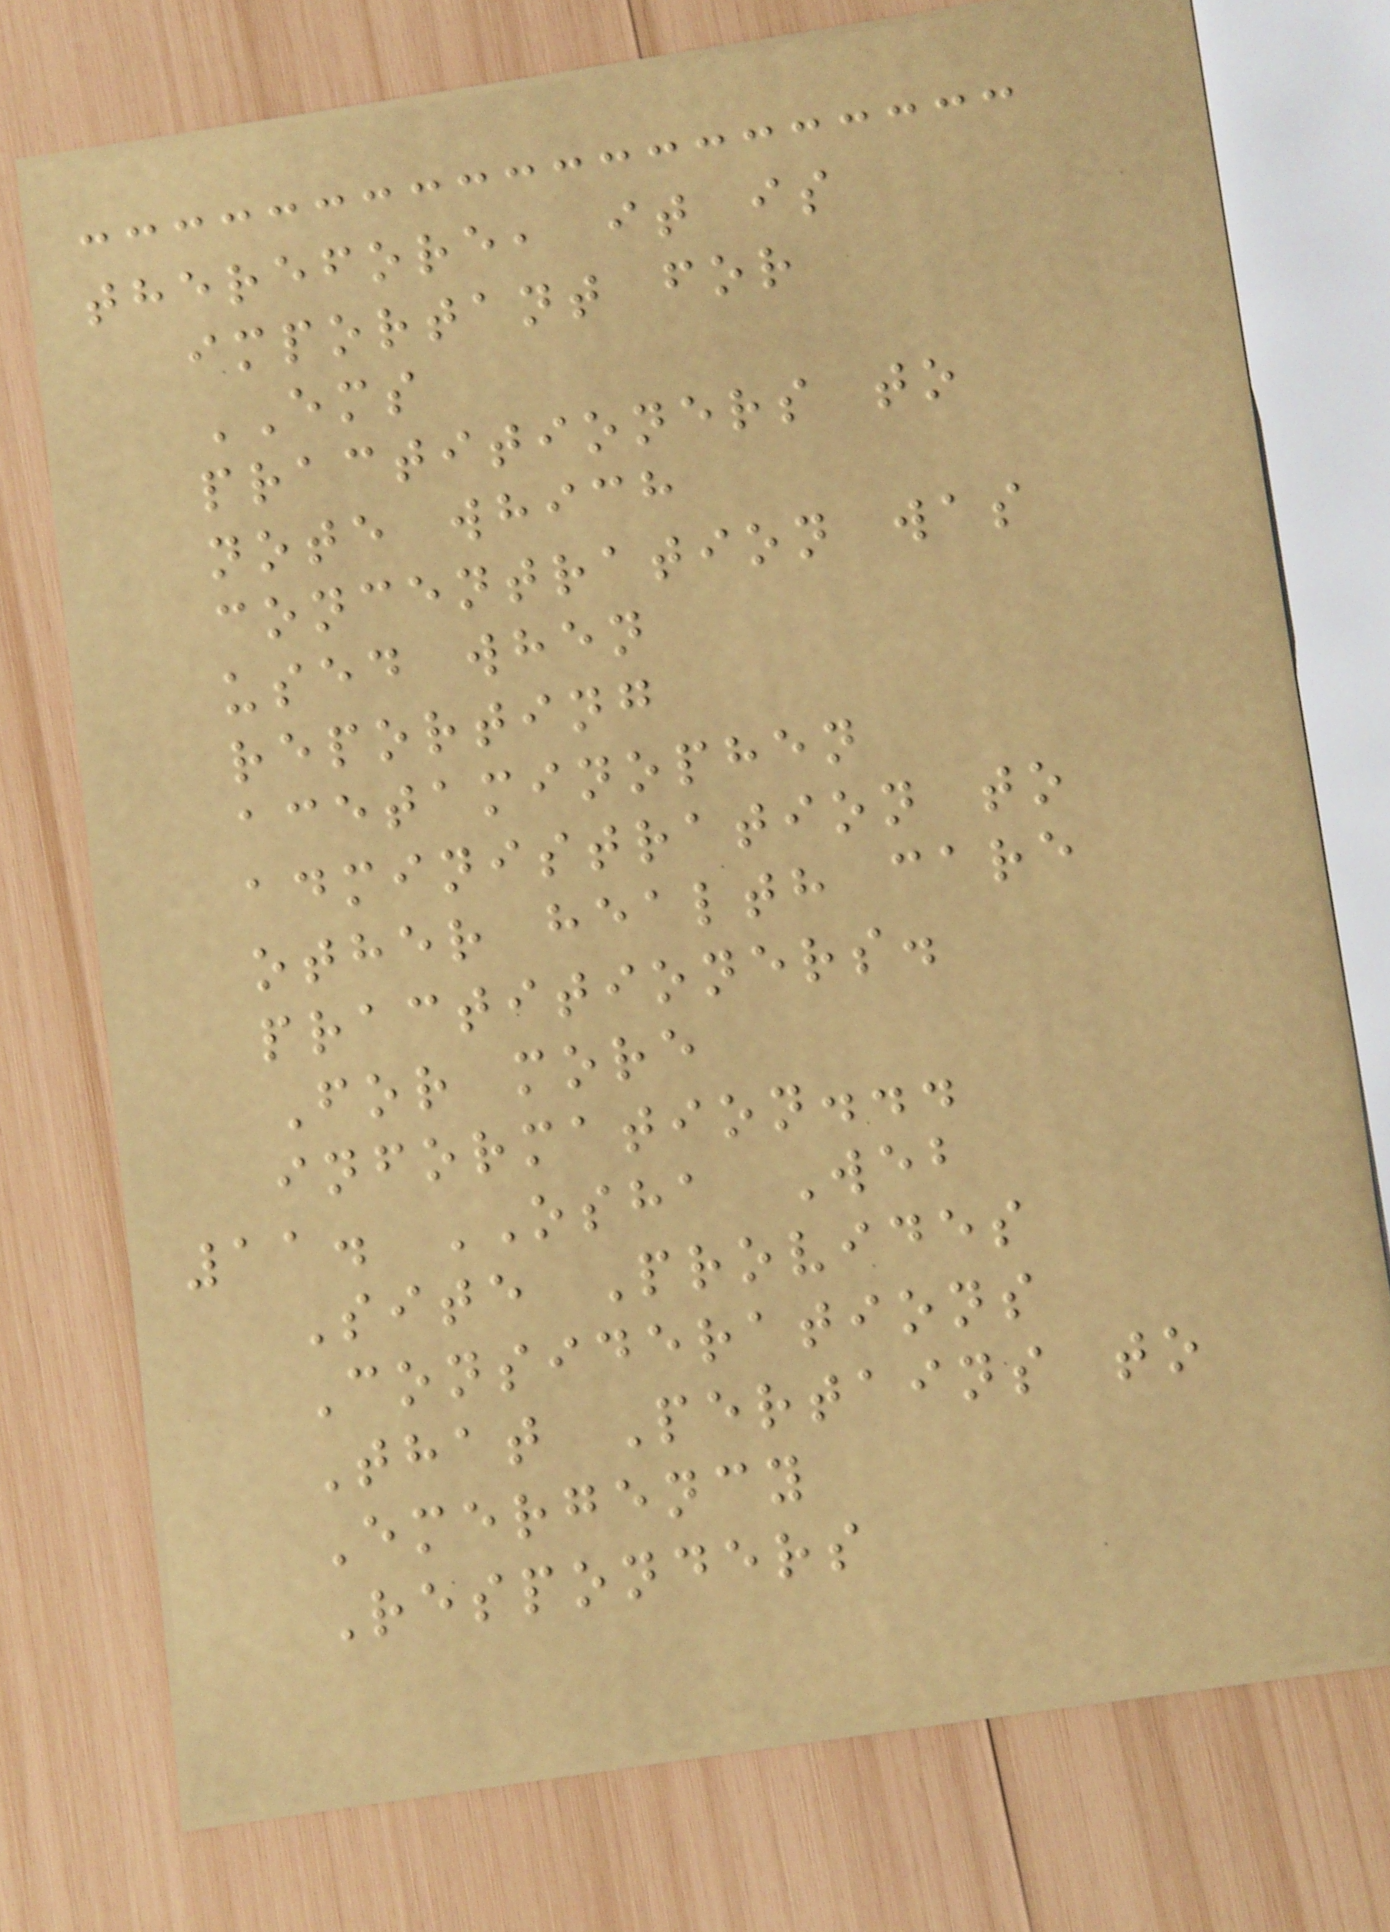therefore, it is
important for
EMS
practitioners to
note which
concentration was
used when
reporting
acetaminophen
administration to
other health care
practitioners.
For more
information...
11. OSHA Web
Site Provides
Considerations
That Pertains to
Emergency
Responders
